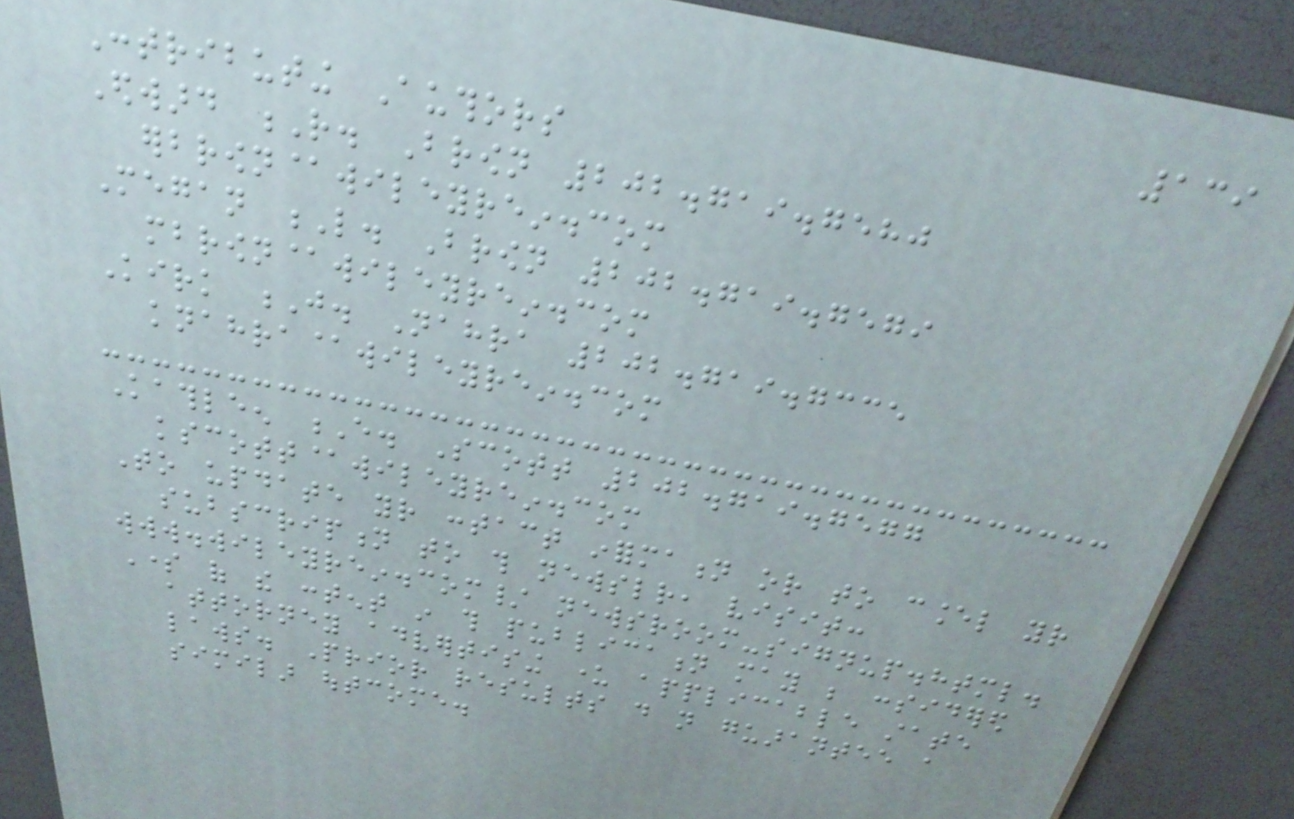139
Contributing Authors
Edward R. Brown 202.719.7580
erbrown@wileyrein.com
Megan L. Brown 202.719.7579
mbrown@wileyrein.com
Kirk J. Nahra 202.719.7335
knahra@wileyrein.com
Kathleen E. Scott 202.719.7577
kscott@wileyrein.com
To update your contact information or to cancel your
subscription to this newsletter, visit:
www.wileyrein.com/ newsroom-signup.html.
Some of the content in this publication may be considered
attorney advertising under applicable state
laws. Prior results do not guarantee a
similar outcome.
